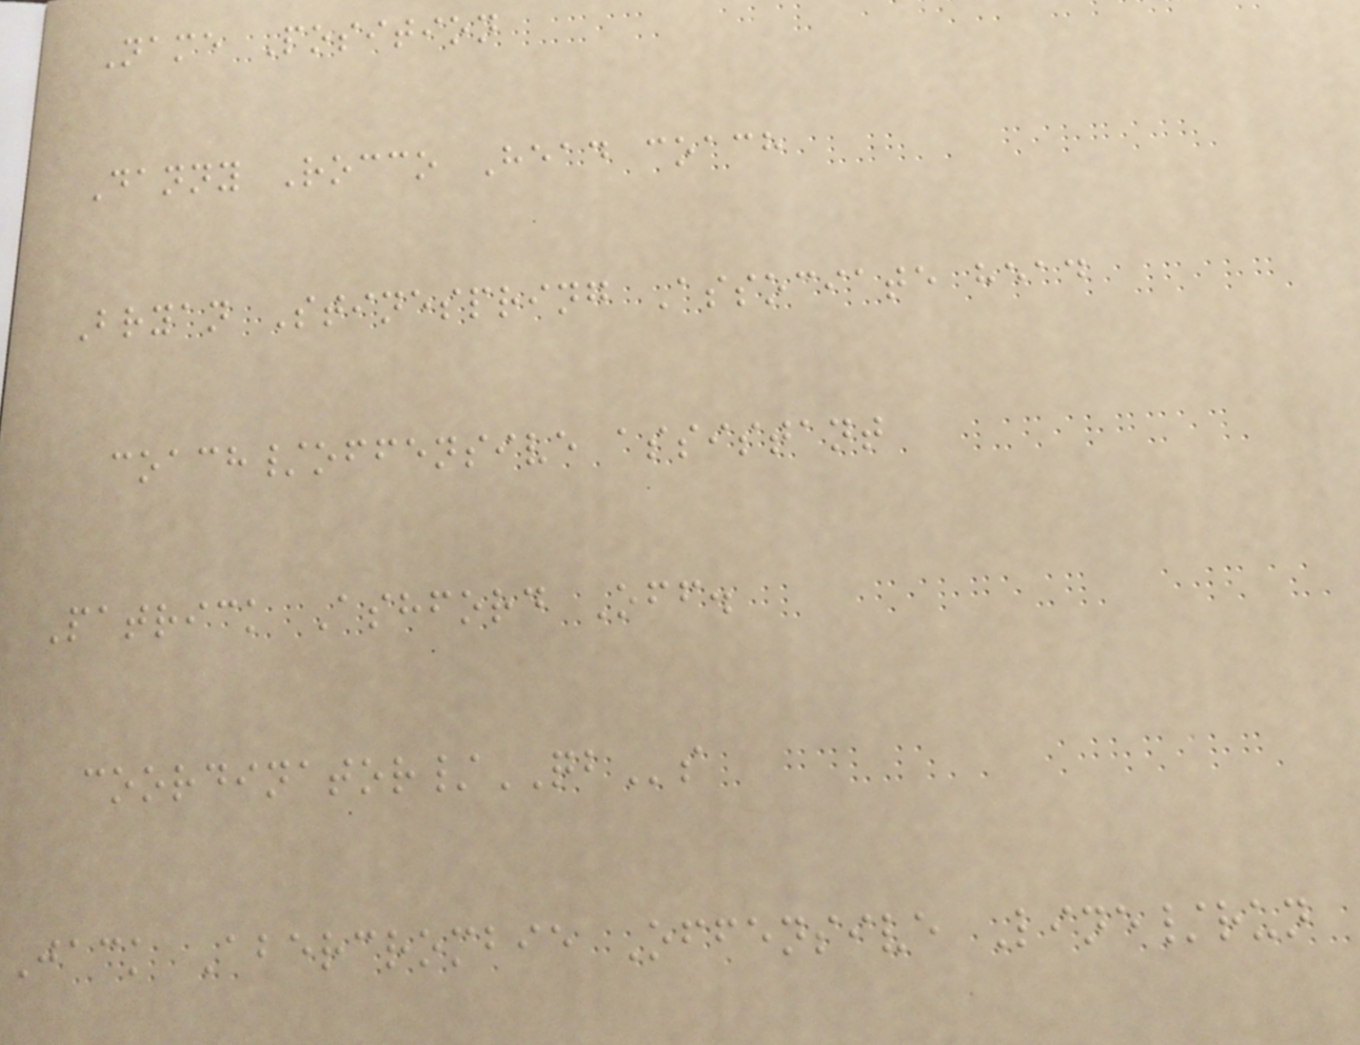Name Position
Danny Rocco Head coach
Bryan Stinespring Associate head
coach/offensive assistant
Patrick Ashford Off.
coordinator/QBs
Jack Abercrombie Offensive Line/run
